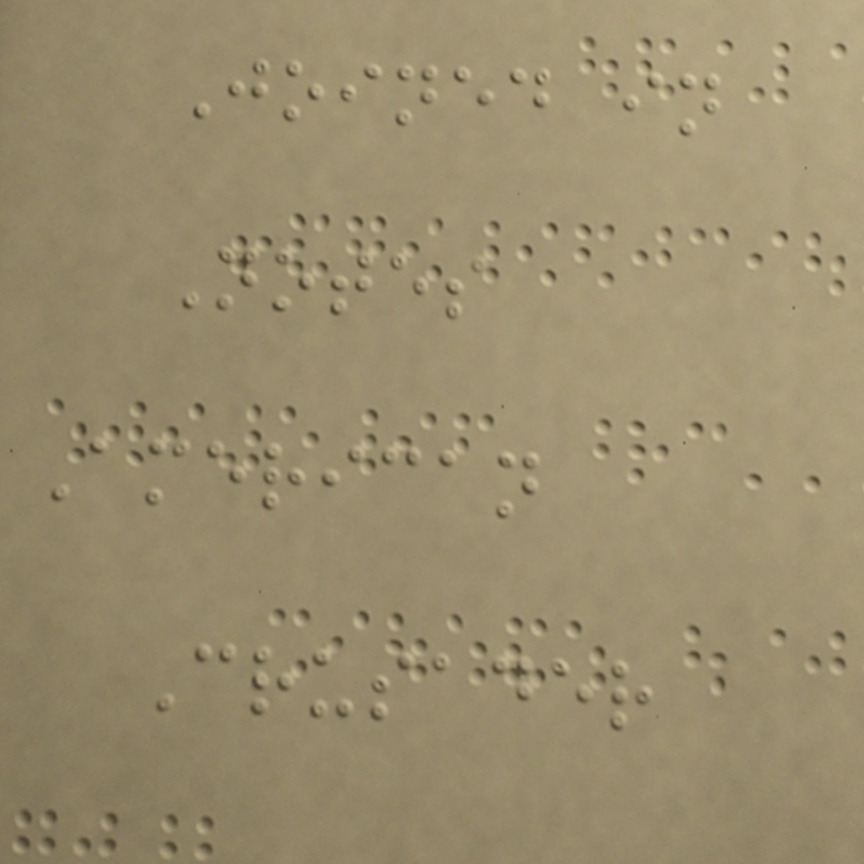Joined in
Notes
American
Crusader
